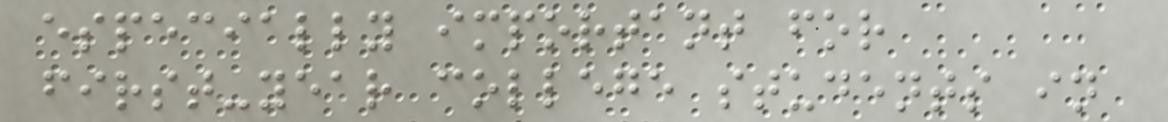especially important for
first-year college students in
